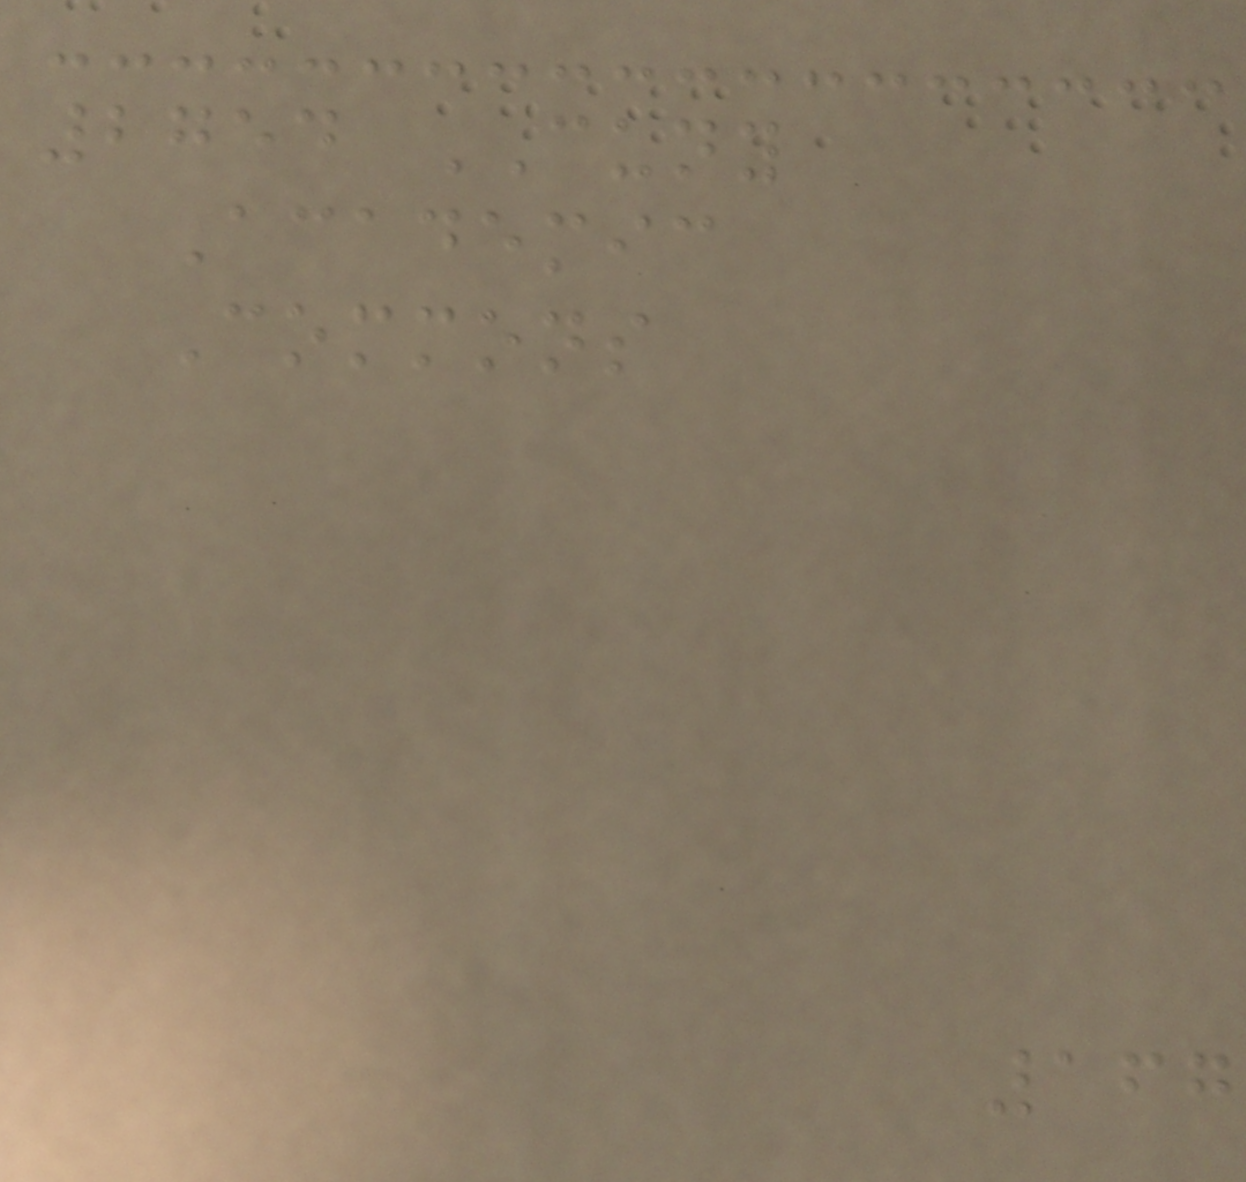2754 CUNY
Academic
Commons
167
